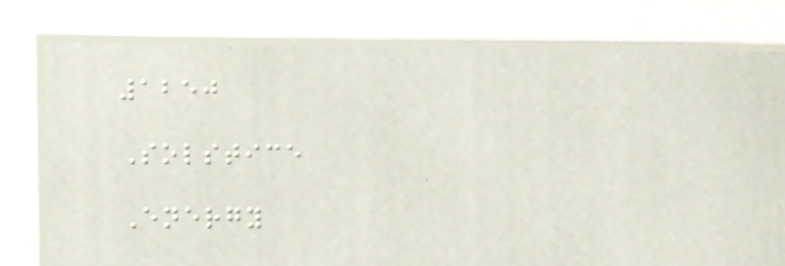1250
Solstice
Energy
